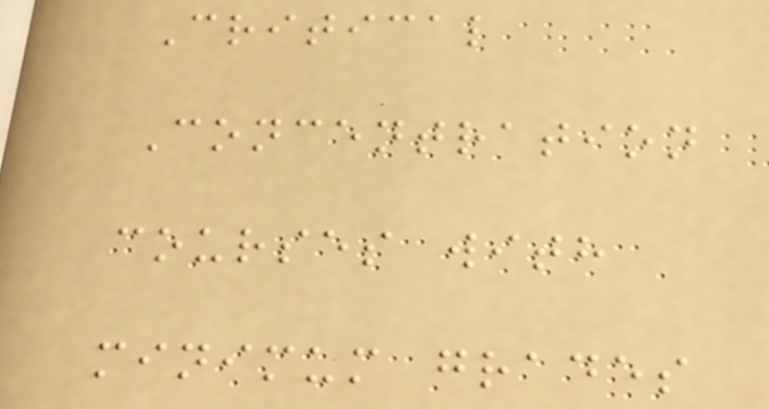Critical
Concentration
courses with
minimum grades
